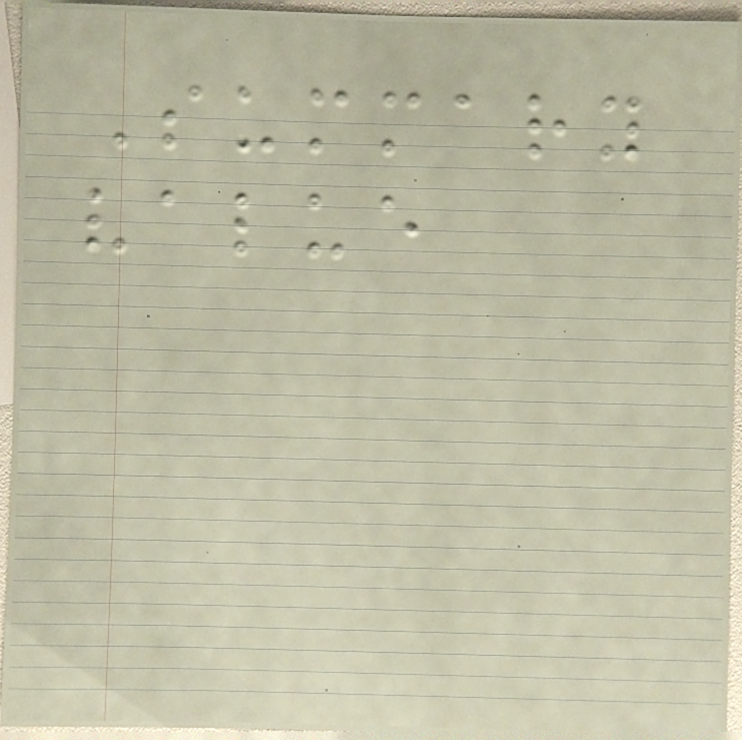Summary
value
